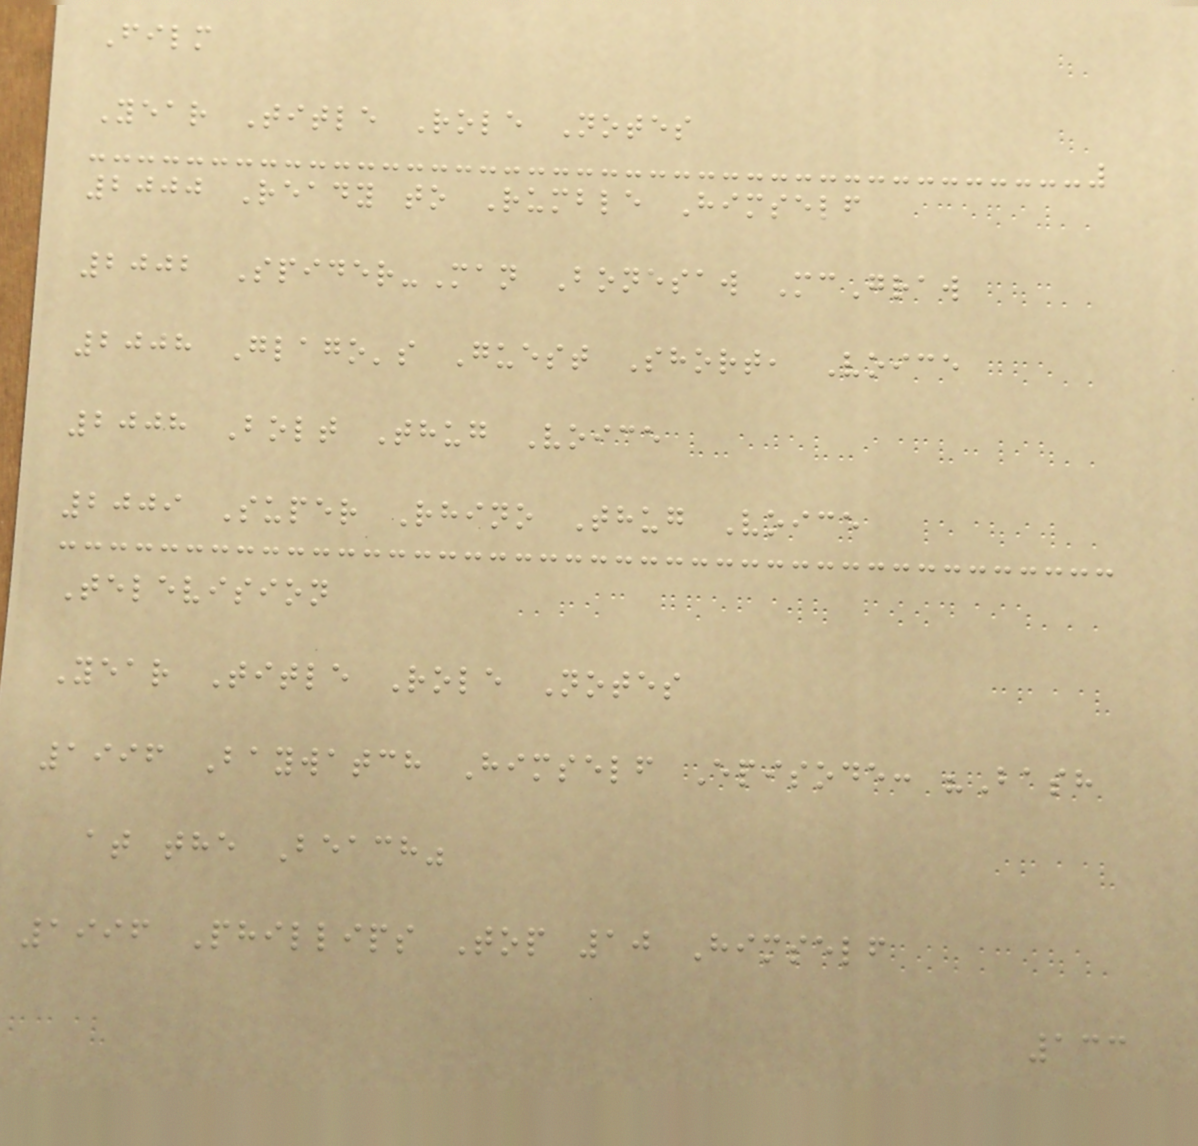Film
Year Title Role Notes
2000 Ready to Rumble Himself
2002 Spider-Man Bonesaw McGraw
2008 Glago's Guest Short, Voice
2008 Bolt Thug Voice
2009 Super Rhino Thug Voice
Television
Year Title Role Notes
1996 Baywatch Himself Episode: "Bash
at the Beach"
1996 Phillips Top 10 Himself
133
